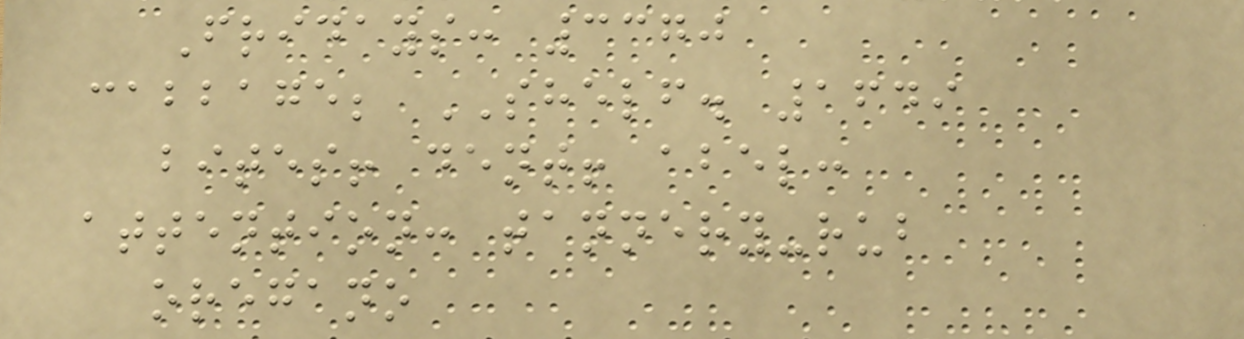Fridays: 3370
cabbage; SHELF. 1649
bites! dent! abel:
attention: tannery-rub
oregano
